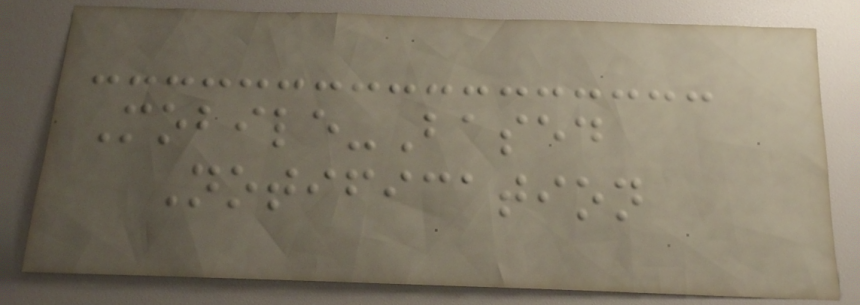Mobile-Based
Notification
